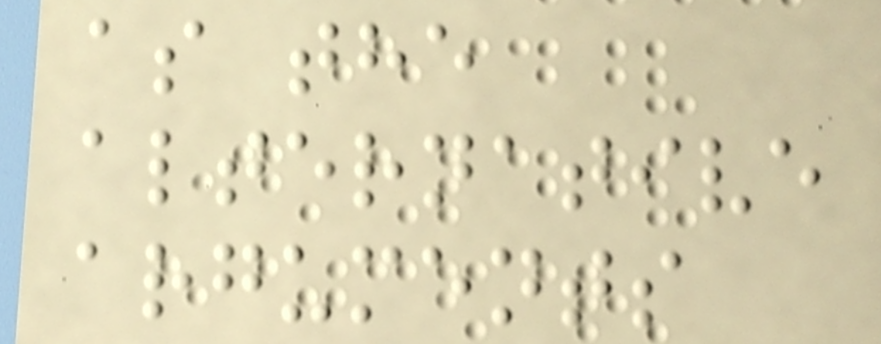as the
alternative
arguments
